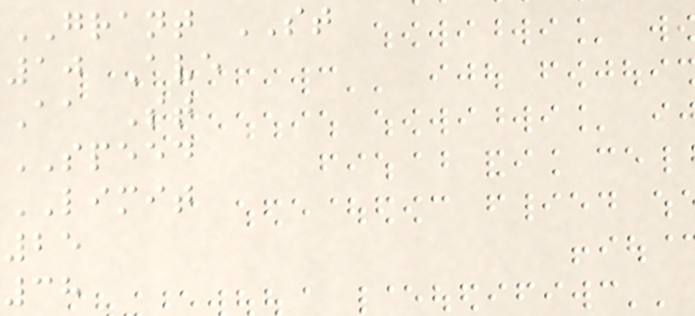GRANT ST
10 Ave
Aa St
SPEED
LIMIT
25
38
